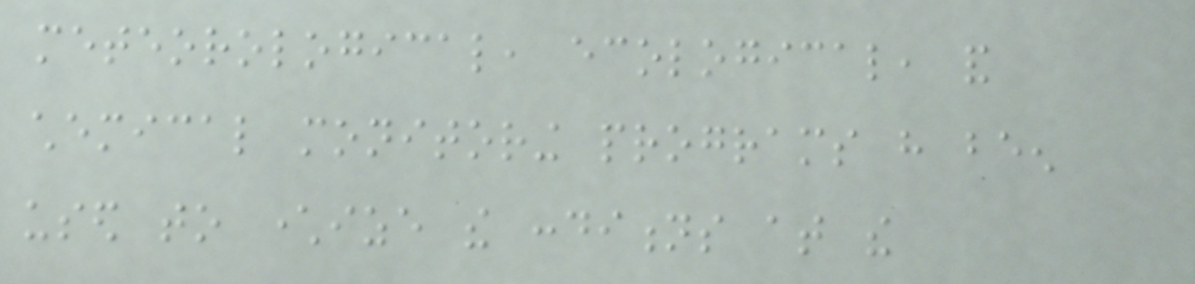meteorological, ecological, and
chemical monitoring programs have been
used to characterize the conditions at the
